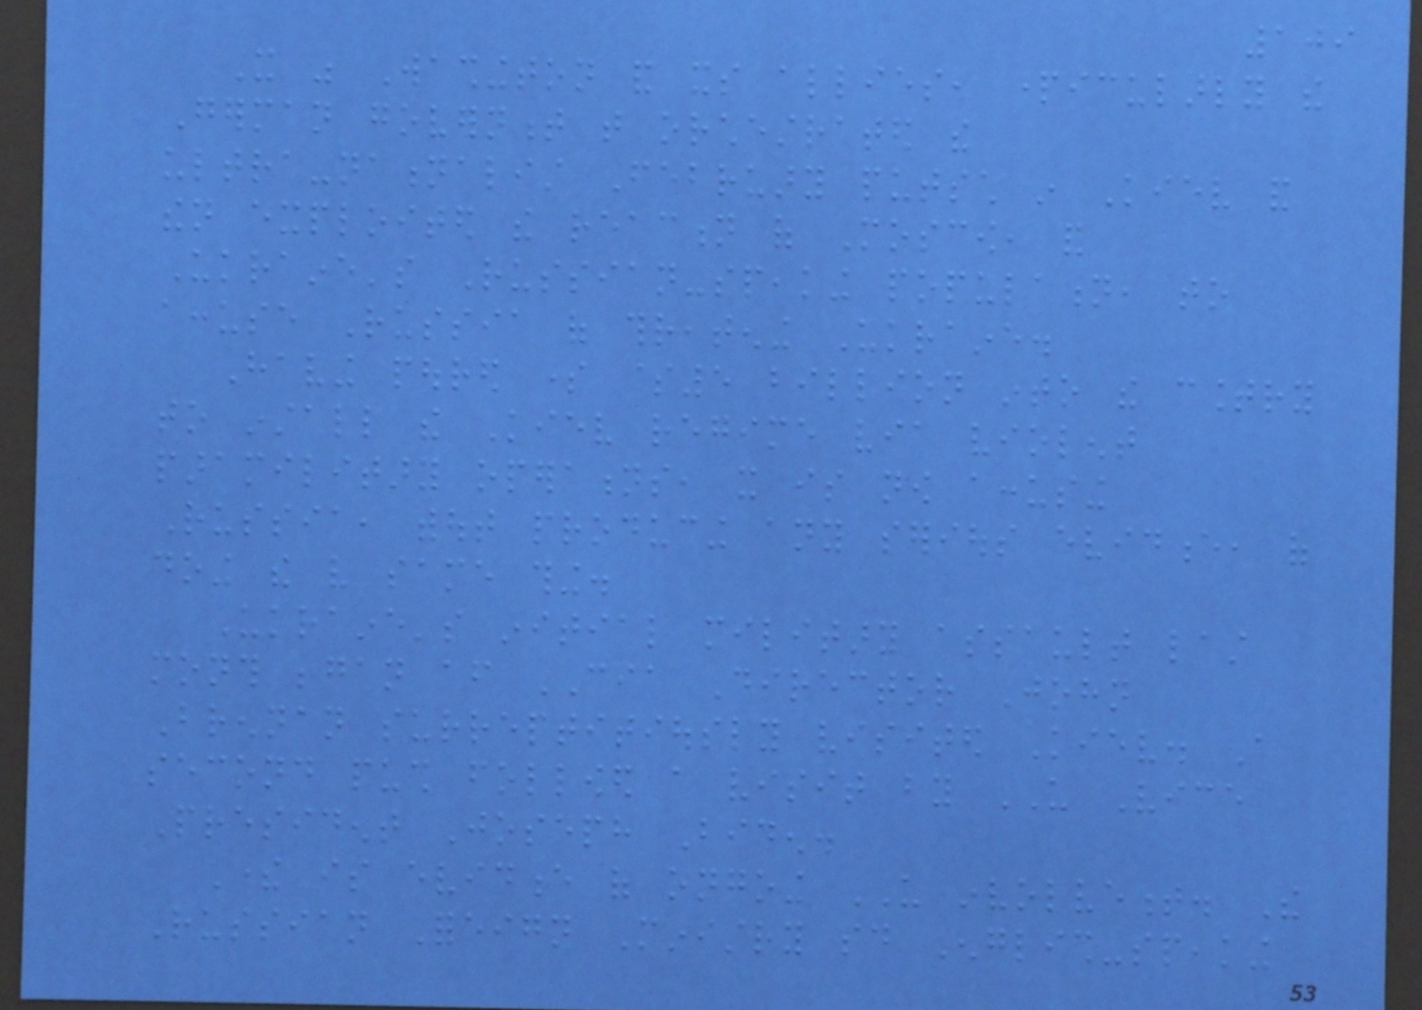109
It was Washington and its allies, particularly the
German government that orchestrated the
ultra-nationalist February putsch in Kiev and
then exploited the reaction of Moscow, and
Ukraine's Russian-speaking population, to
accuse Russia of threatening Ukraine.
Having poured some $5 billion into the country
to install the Kiev regime via violent
paramilitary operations, it is now accusing
Russia, without producing any serious evidence, of
doing the very same thing.
Ukraine's initial military assault last
month began after CIA Director John
Brennan surreptitiously visited Kiev. A
second push followed a visit by US Vice
President Joseph Biden.
There is evidence of ongoing US involvement. The
Russian Foreign Ministry said English-speaking
